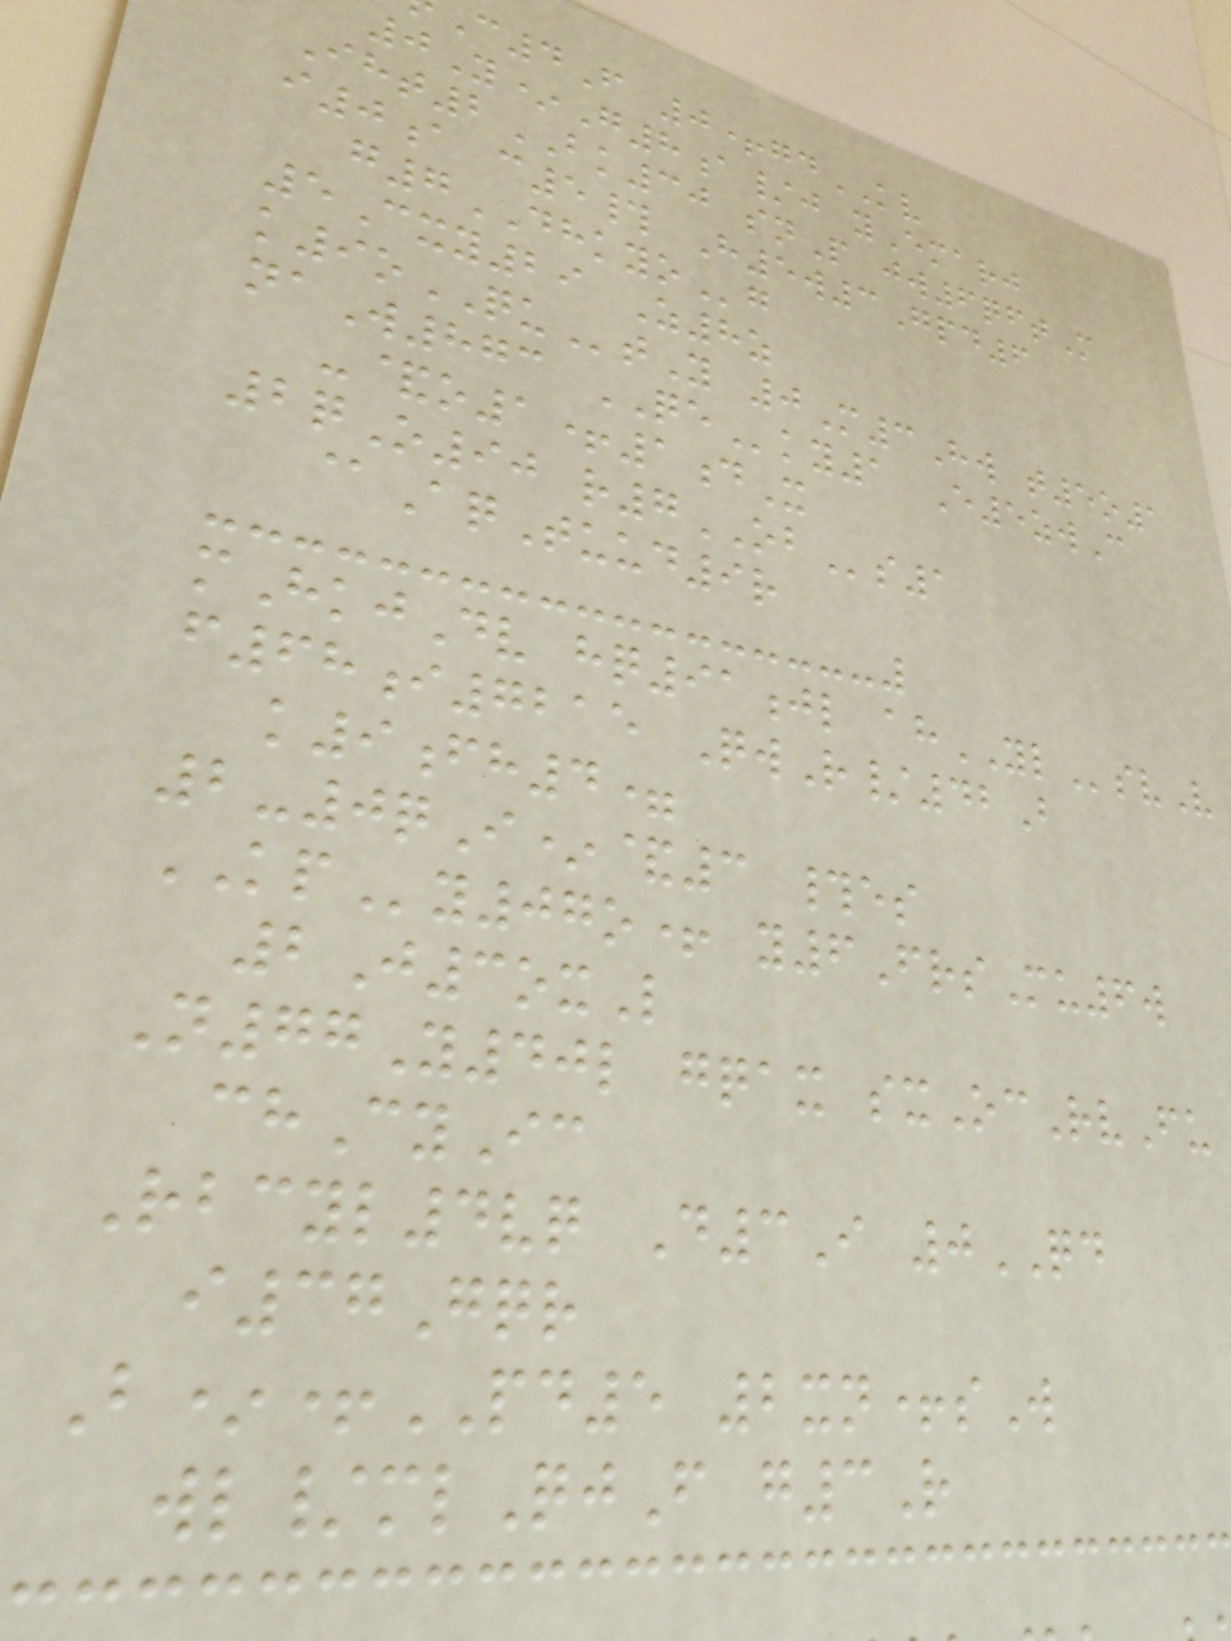4F 0+gdKV
0Y*G8a/j yEmarj
Iht2BK30 snP jw6qftM
i0a c5# H5w3Gpd6
g7DHKYOg
5Cxy29 Z8z
k9oQUtY 0M3Hw t5o1
naW873 QEky1 E5zwC
-&o1+1dX
2qO90 r7OBs1
@AqTuud9r
mHkjDv hq91jl ahYLsvV
f68i7215 QwR/42B
k9fh4=
2-0qI*&3 #es
KPy07o+ y6FrsMu6w
2J3oxL
N77Y40l gqax sxOcRvFu
chCyIc
Rbcyl4vq D3I 0QD
i37Gqr
B*+PD5 2xn+sW
wl/mlQjF g3R
